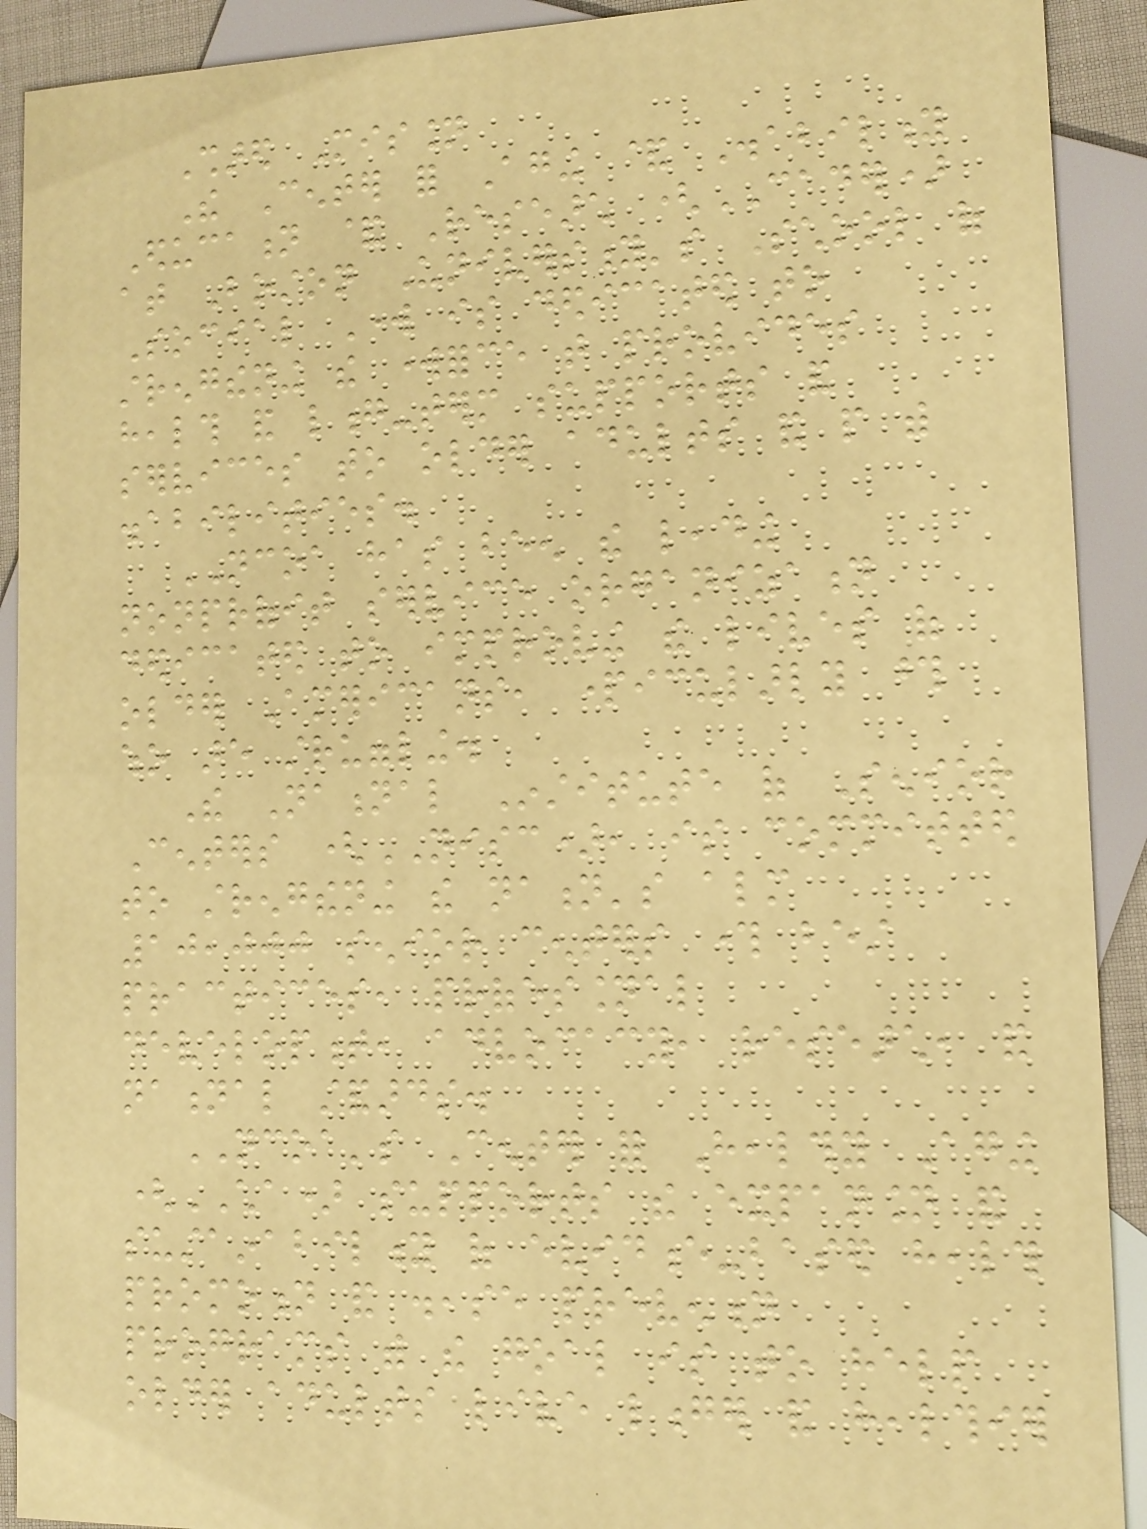Shared Mission
The Center for Aging & Disability
Education & Research (CADER)
at Boston University's School of
Social Work is dedicated to
strengthening the workforce that provides
health and long-term supports and
services to older adults and people with
disabilities.
NCOA has been the leading
nonprofit service organization
dedicated to improving the lives of
older Americans, particularly those
who are struggling.
The National Institute of Senior
Centers (NISC), is committed
to strengthening the nation's almost
10,000 senior centers through best
practices, professional
development, advocacy, research, and
national standards.
NCOA's Center for Healthy Aging
(CHA) supports the expansion and
sustainability of evidence-based health
promotion and disease prevention
programs with the goal is to help
older adults live longer and healthier
